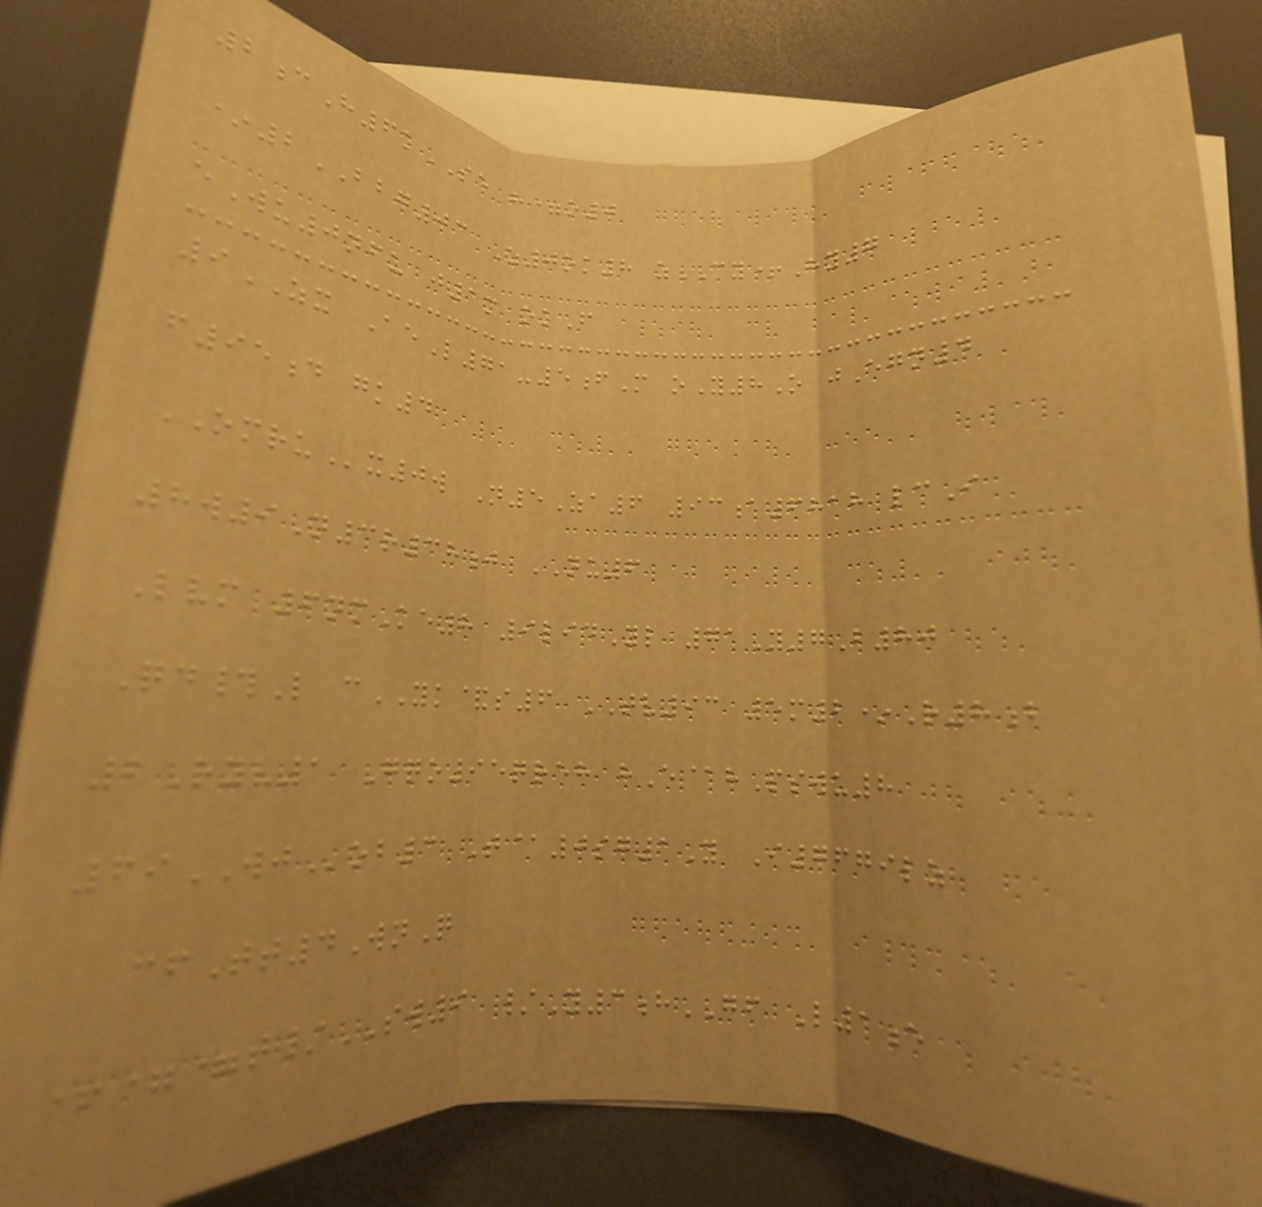2cH6kSE h=o0
*2BBG03 Z0ok8 zCY+Hy7
eWu0nfu j1m okF
9ZX AeL71-5fM oY8O jEgn4
f95d gk4
OMRUx0w N5Za6 93a6818 lcI
8w9N3r38j NU6
Lvm 6nmKe8 9lidYl 71Y7B80
Qd#L cYK&s6 TV93 5m2*R8b
2Ryv1 Gqo95qreh hE@hPswu8
69WJob3 T@0sg1Y I7679lz
cfTt4WnQ
+==t/SW9 /Y3hGF L1e
